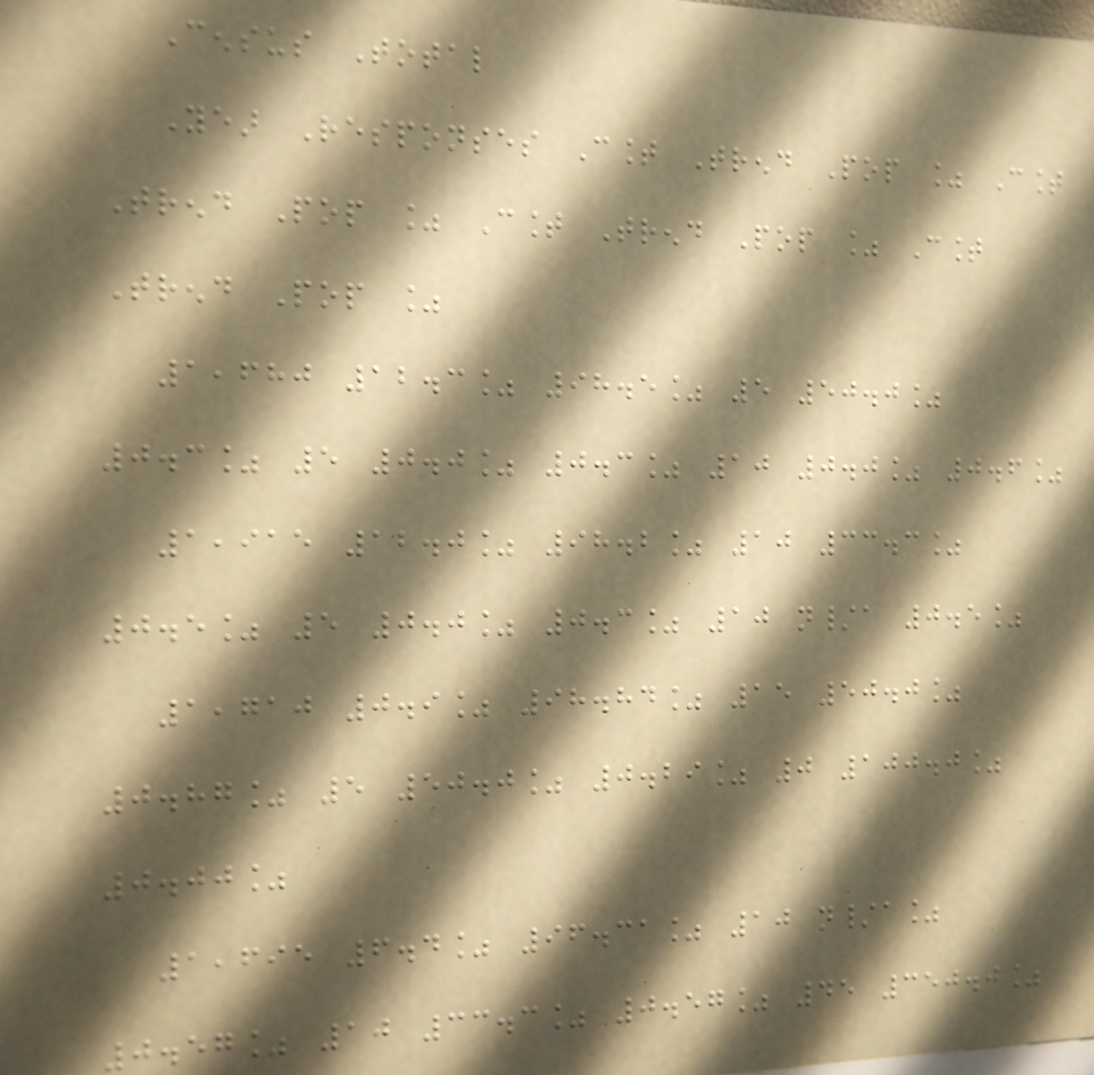Census Total
Year Responses Count Trend Pop % Count
Trend Pop % Count Trend Pop % Count
Trend Pop %
1,680 12.3% 98.5% 5 50.0%
0.3% 5 0.0% 0.3% 10 0.0% 0.6%
1,915 12.0% 98.2% 10 33.3%
0.5% 5 0.0% 0.3% 10 n/a 0.5%
1,710 0.9% 98.84% 15 50.0%
0.87% 5 50.0% 0.29% 0 100.0%
0.00%
1,695 6.4% 96.31% 10 n/a%
0.57% 10 33.3% 0.57% 45 350.0%
